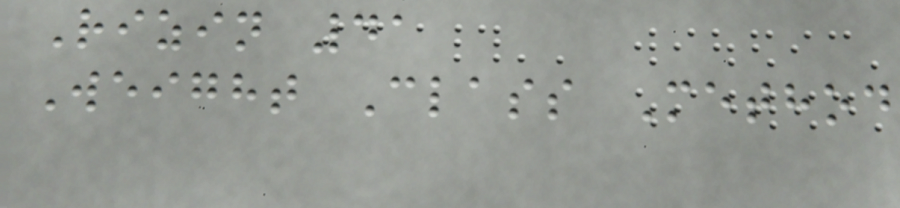Rizin 41
Weight Class Method
